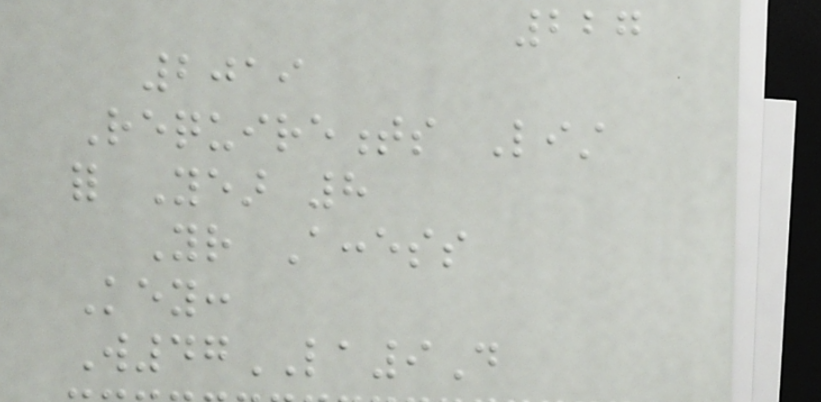227
2019
Requirements List
for Year 8
Your Access
Key:
W47LA9D
